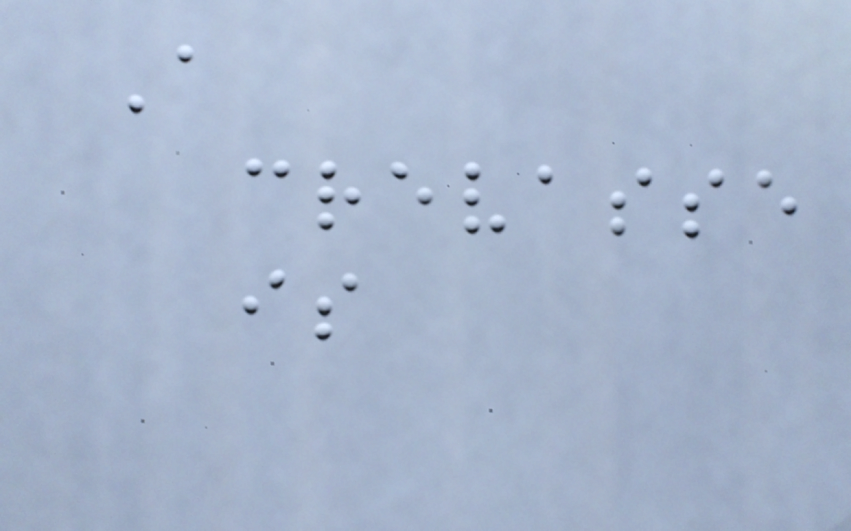A
crevasse
is
